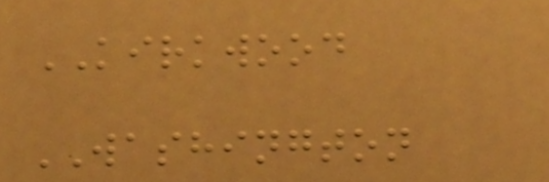KIRKWOOD
WASHINGTON
